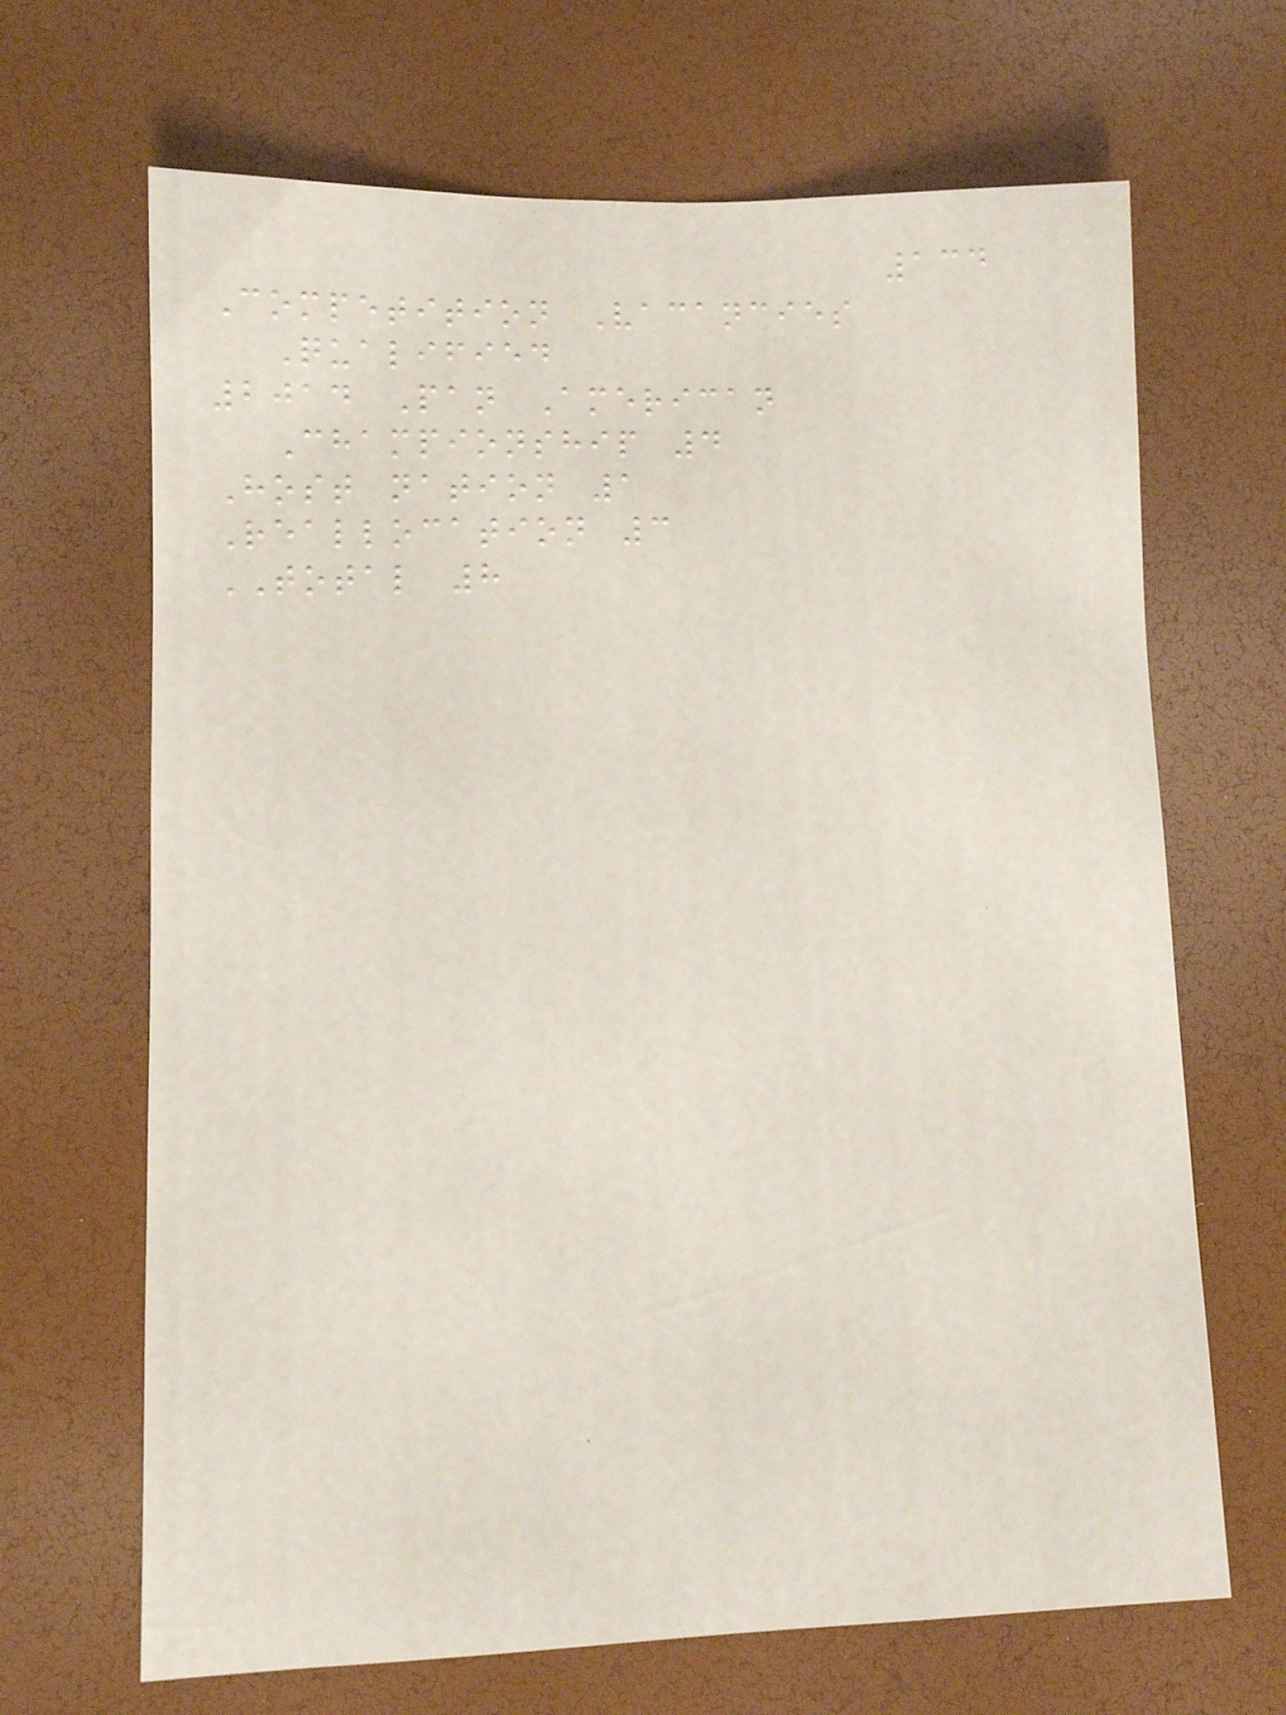134
Competition Vacancies
Qualified
2014 Pan American
Championship 4
Host nation 1
Reallocation 3
TOTAL 8
